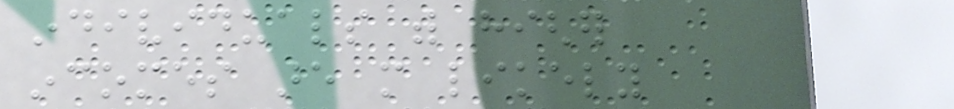individuals with higher
incomes are more likely
